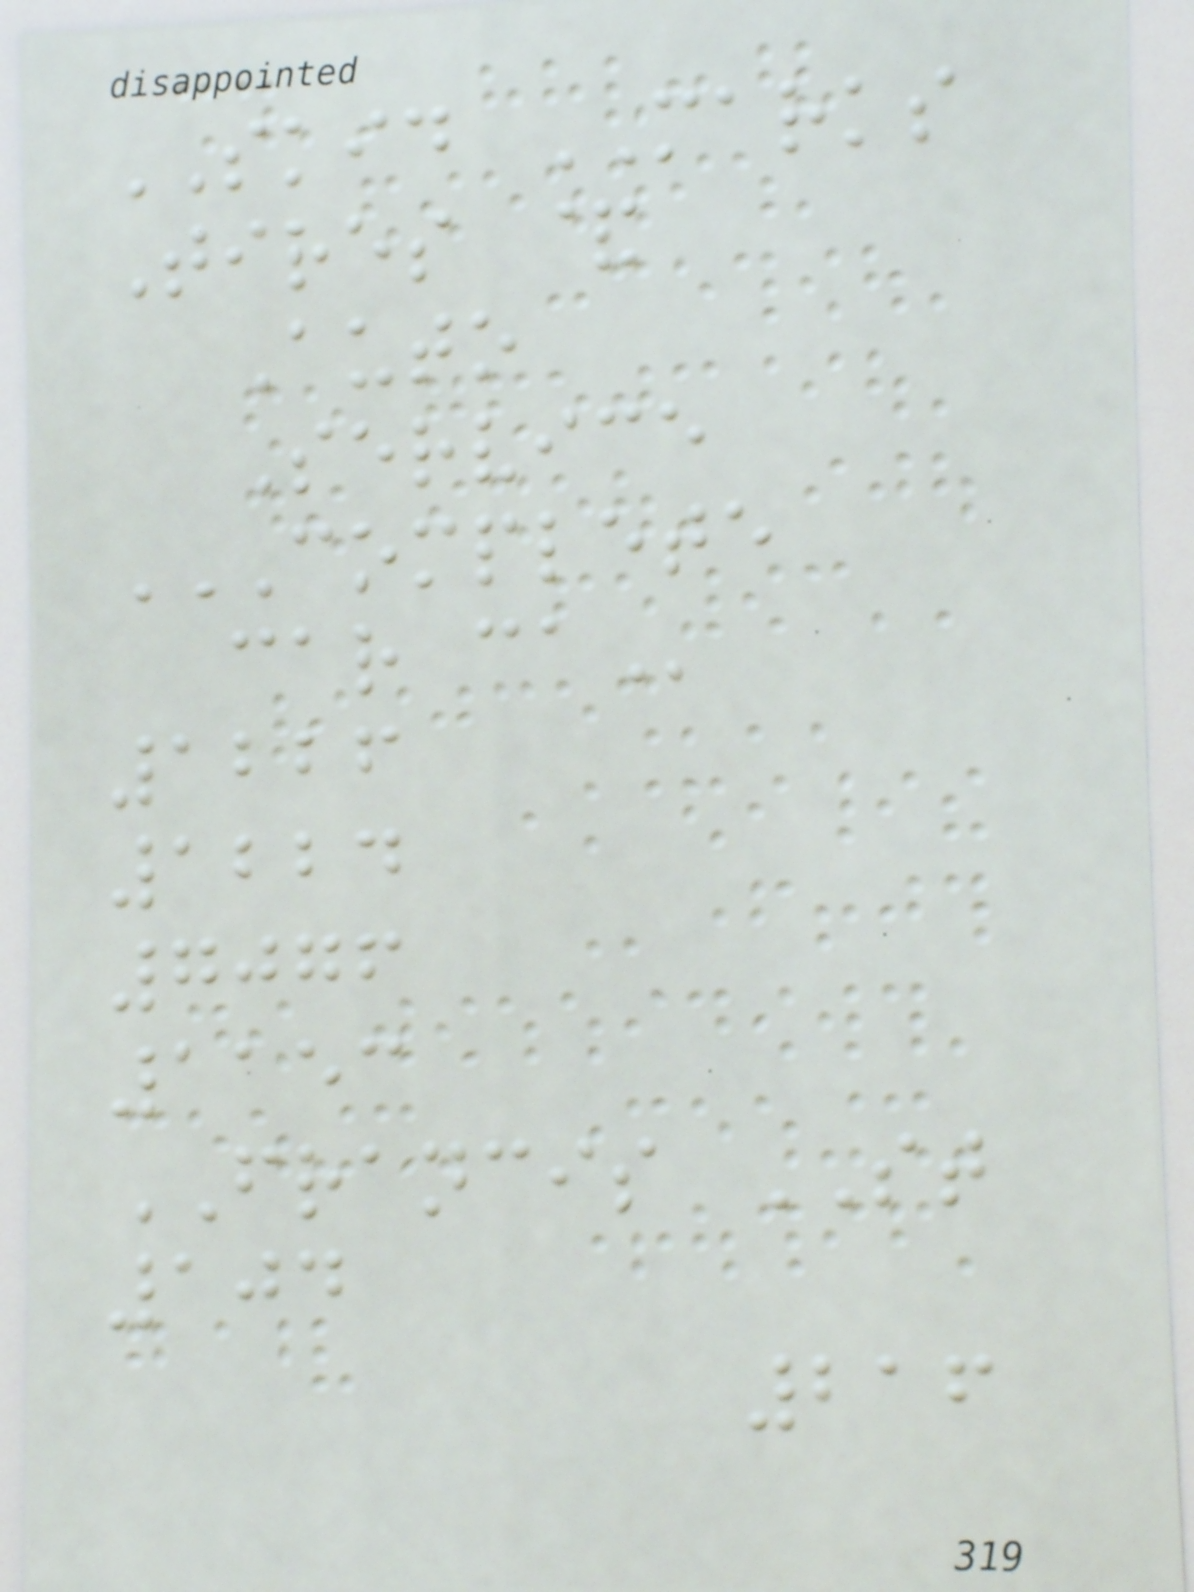SKID MARKS
Tires &
Auto
Service
COMPLETE
CAR CA
1226
1224
7076
1153
FRANCIS ST
104
216
